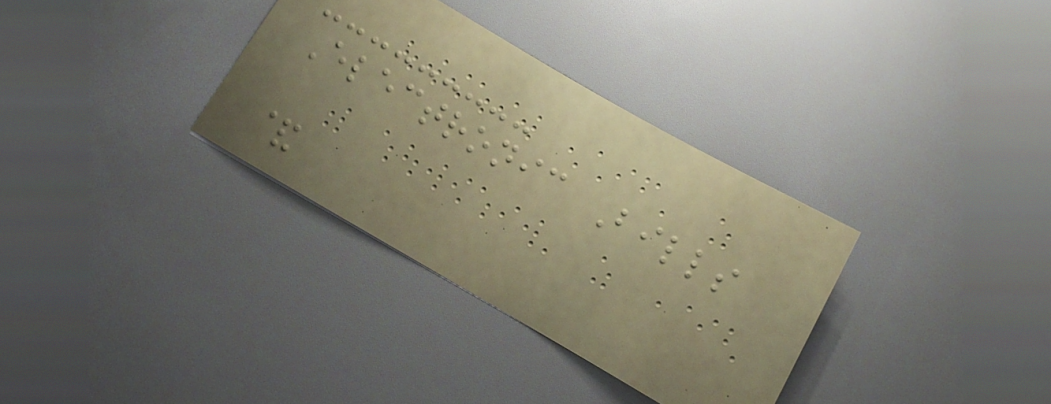Electronic Bills
&
